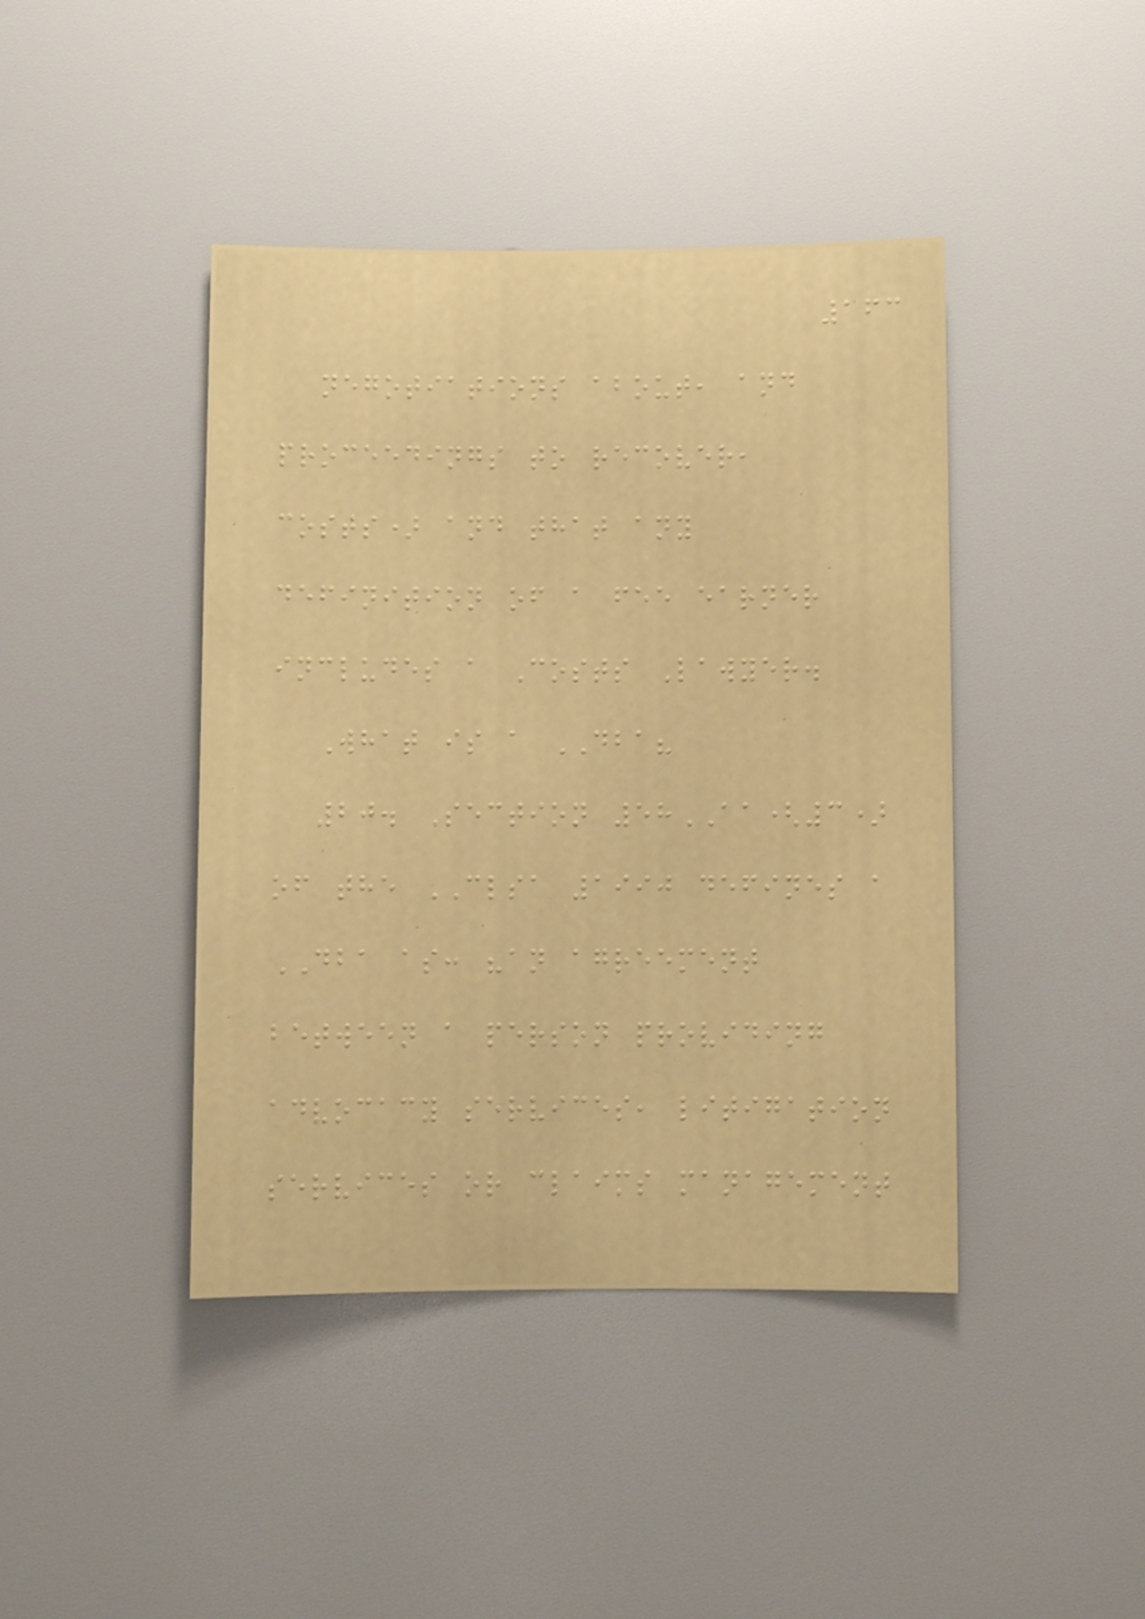163
negotiations about, and
proceedings to recover,
costs) and that any
definition of a fee earner
includes a Costs Lawyer.
What is a DBA?
20. Section 58AA(3)
of the CLSA 1990 defines a
DBA as: "an agreement
between a person providing
advocacy services, litigation
services or claims management
